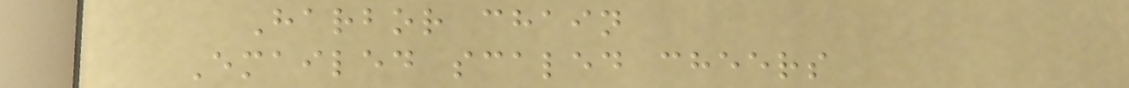Harbor chain
Emailed scaled cheers
